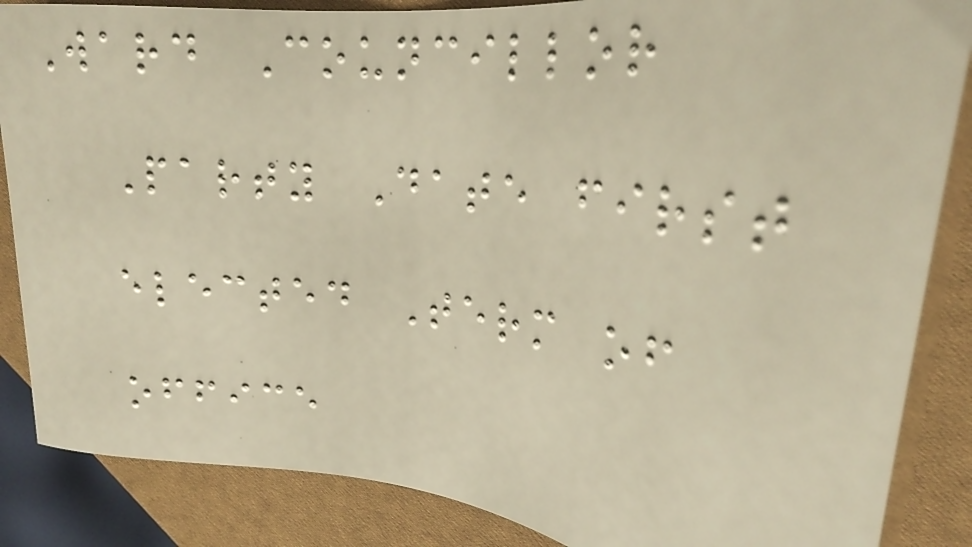Ward Councillor
Party Date first
elected Term of
office
